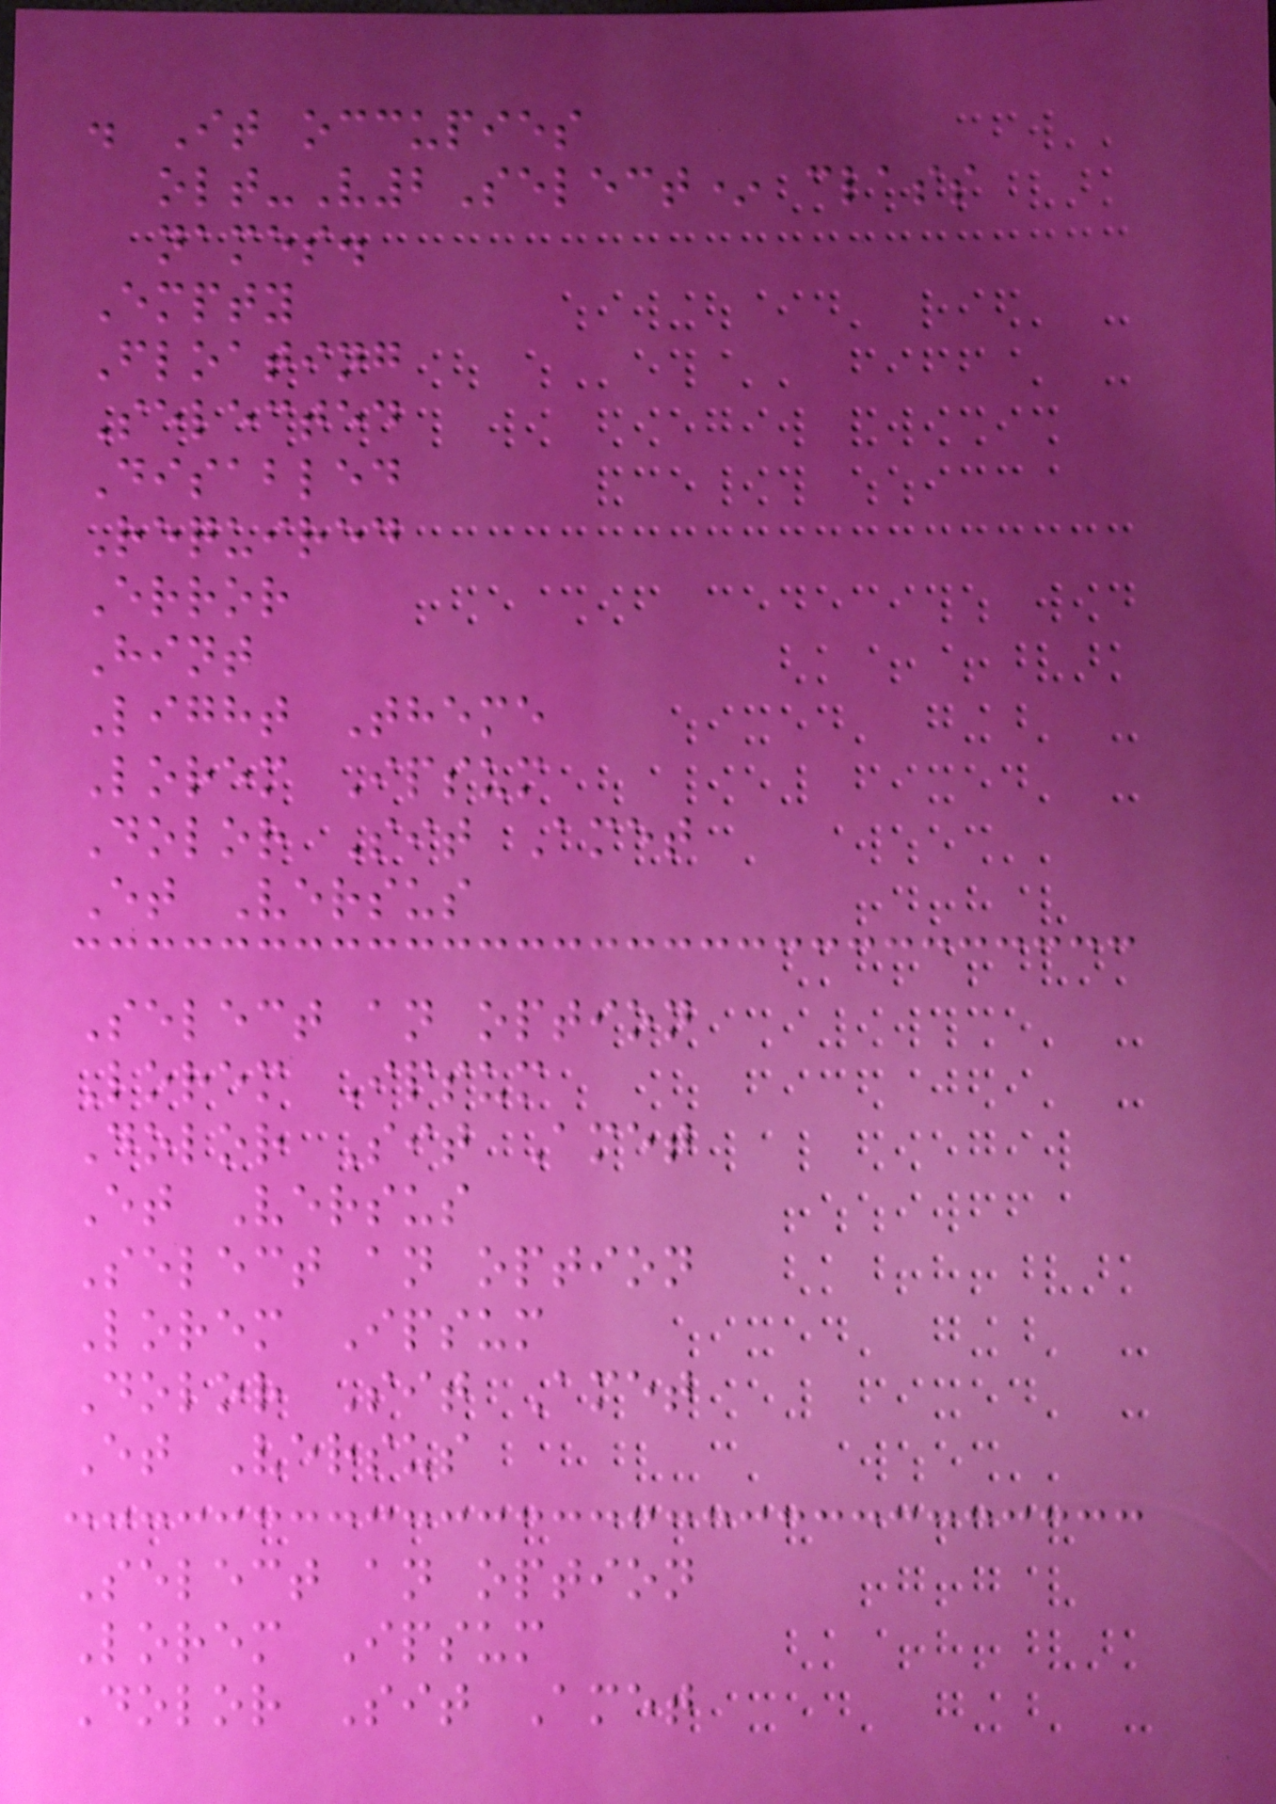. It occupies
olt-V2Select* class
names.
Empty
Floating
Selected
Disabled
Required
Error
Hint
Light Theme
Lorem Ipsum
Dolor Sit Amet
Et Versus
Select an option
Lorem Ipsum
Dolor Sit Amet
Et Versus
Select an option
Lorem Ipsum
Dolor Sit Amet
Et Versus
Select an option
Lorem Ipsum
Dolor Sit Amet
